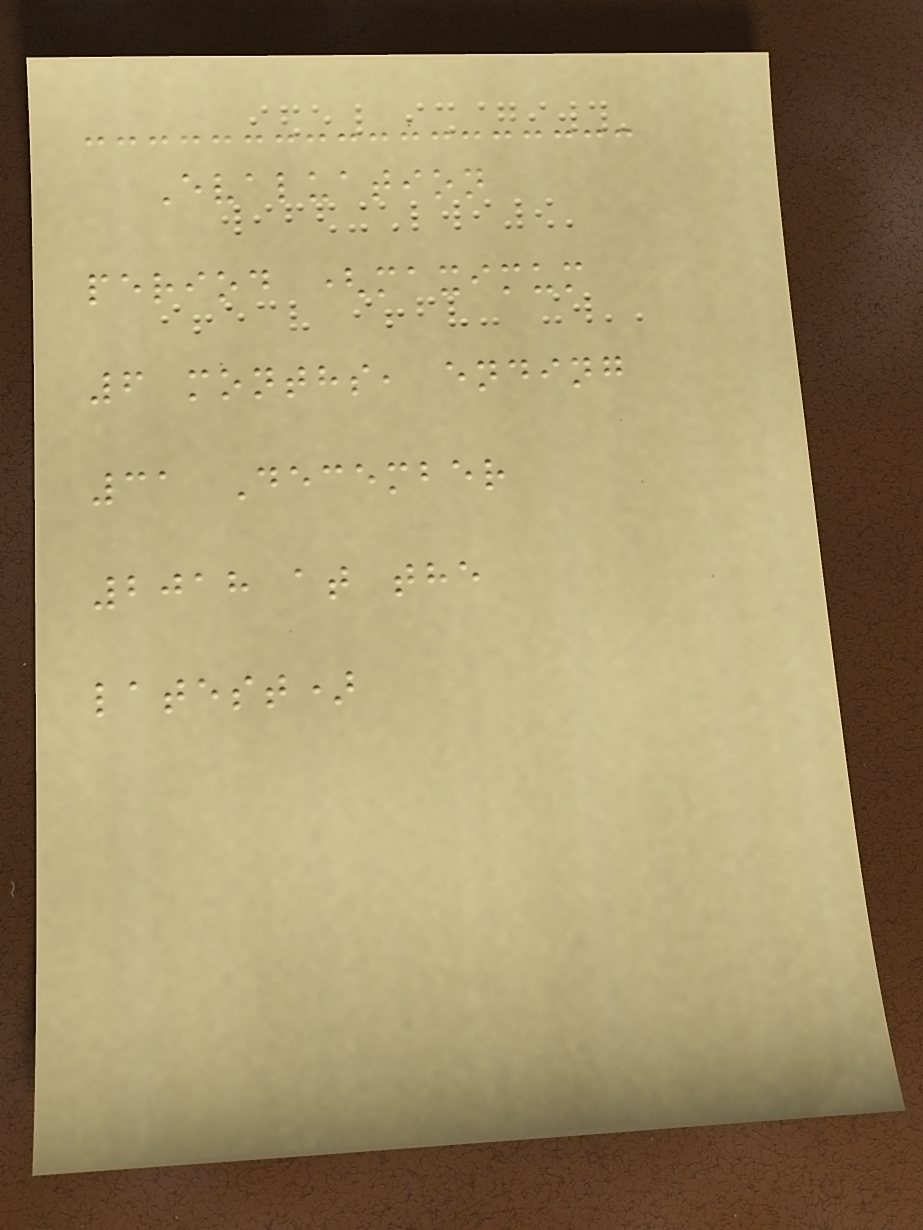Evaluation
period (maximum
6 months, ending
31 December
2018 at the
latest)
